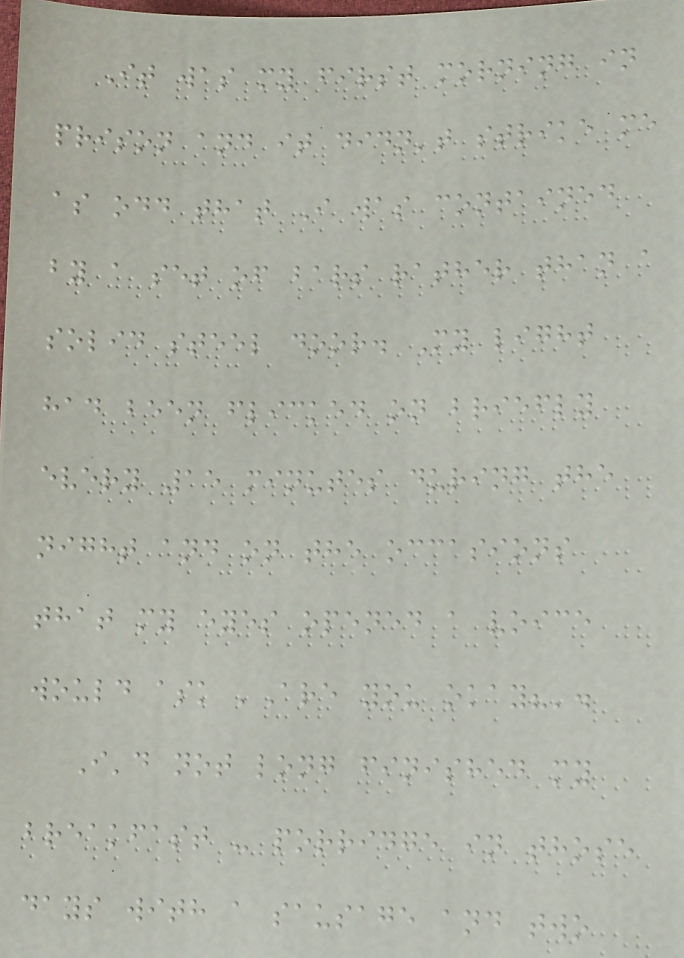It was my first morning in
prison and it didn't strike me
as odd that I was contained
by a set of bars rather than a
solid steel door. My light
had been flicked on briefly
every 15 minutes during the
night and on the occasions
that my eyes opened a voice
would ask 'Are you okay?'.
I'd not long finished my
breakfast - porridge in those
days with a sausage and two
